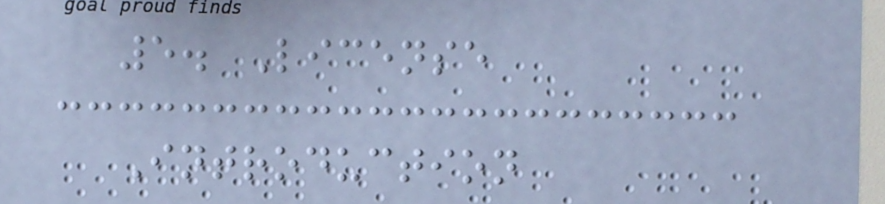5. License
Introduction
